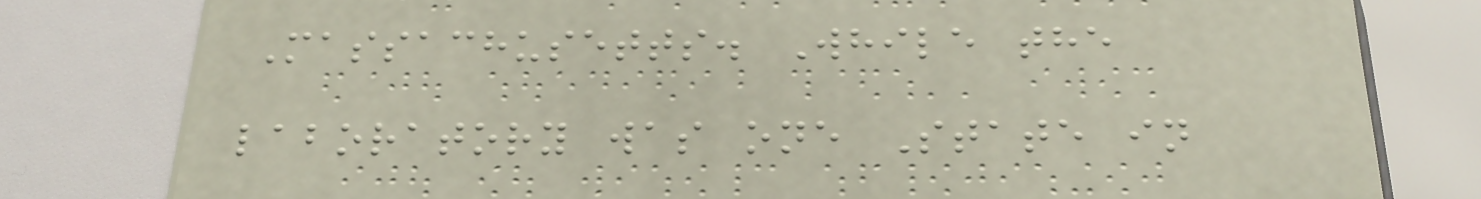Massachusetts. While the
laboratory was one State in
